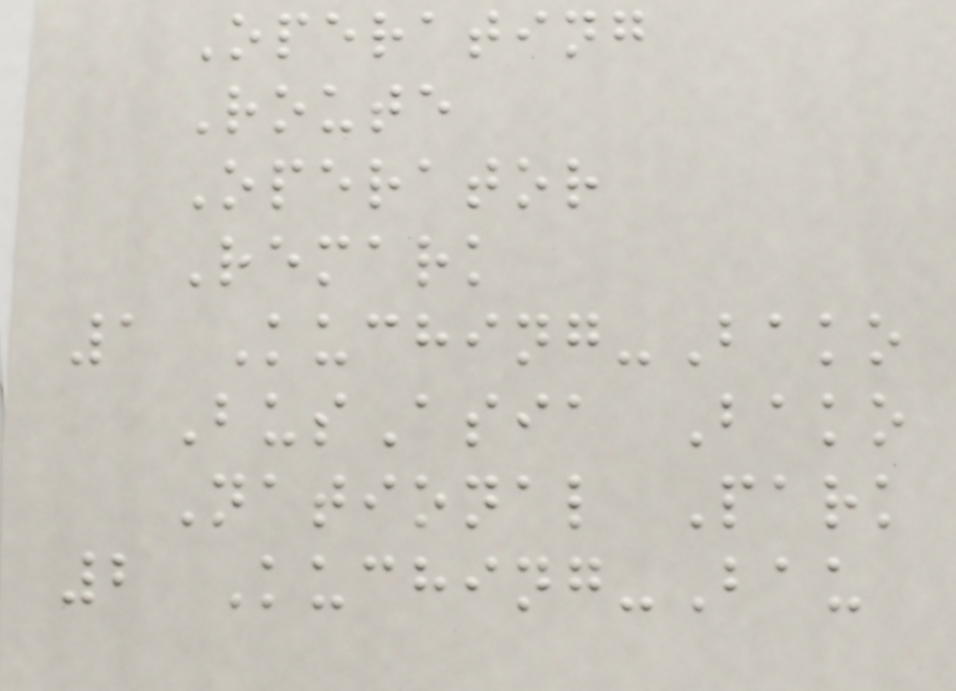Operating
Route
Operator
Remark
1 Kuching-Bako
BusAsia Bako
National Park
2 Kuching-Bau
